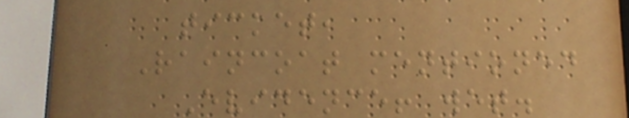ticket,
Raincoat mentioned
Evidence! wet.
